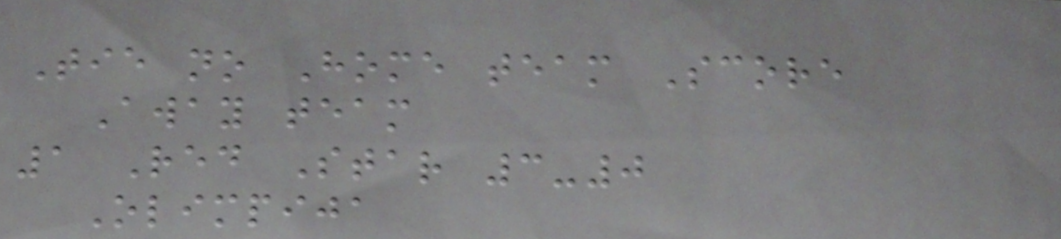Tie no Home team Score
Away team
1 Red Star 3-0
Olimpija
